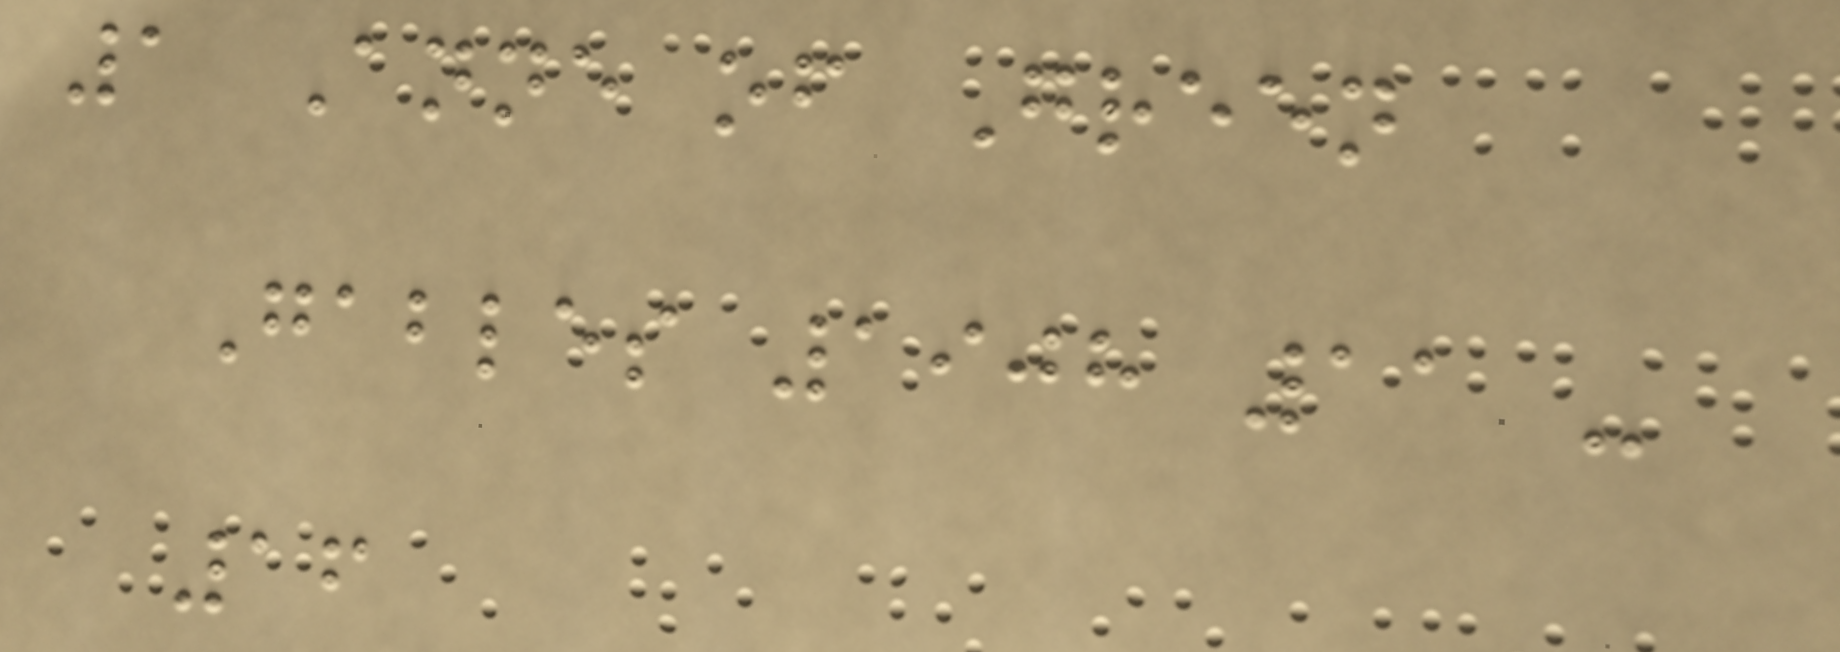1 Anne of Green
Gables 1908 11 -
16
